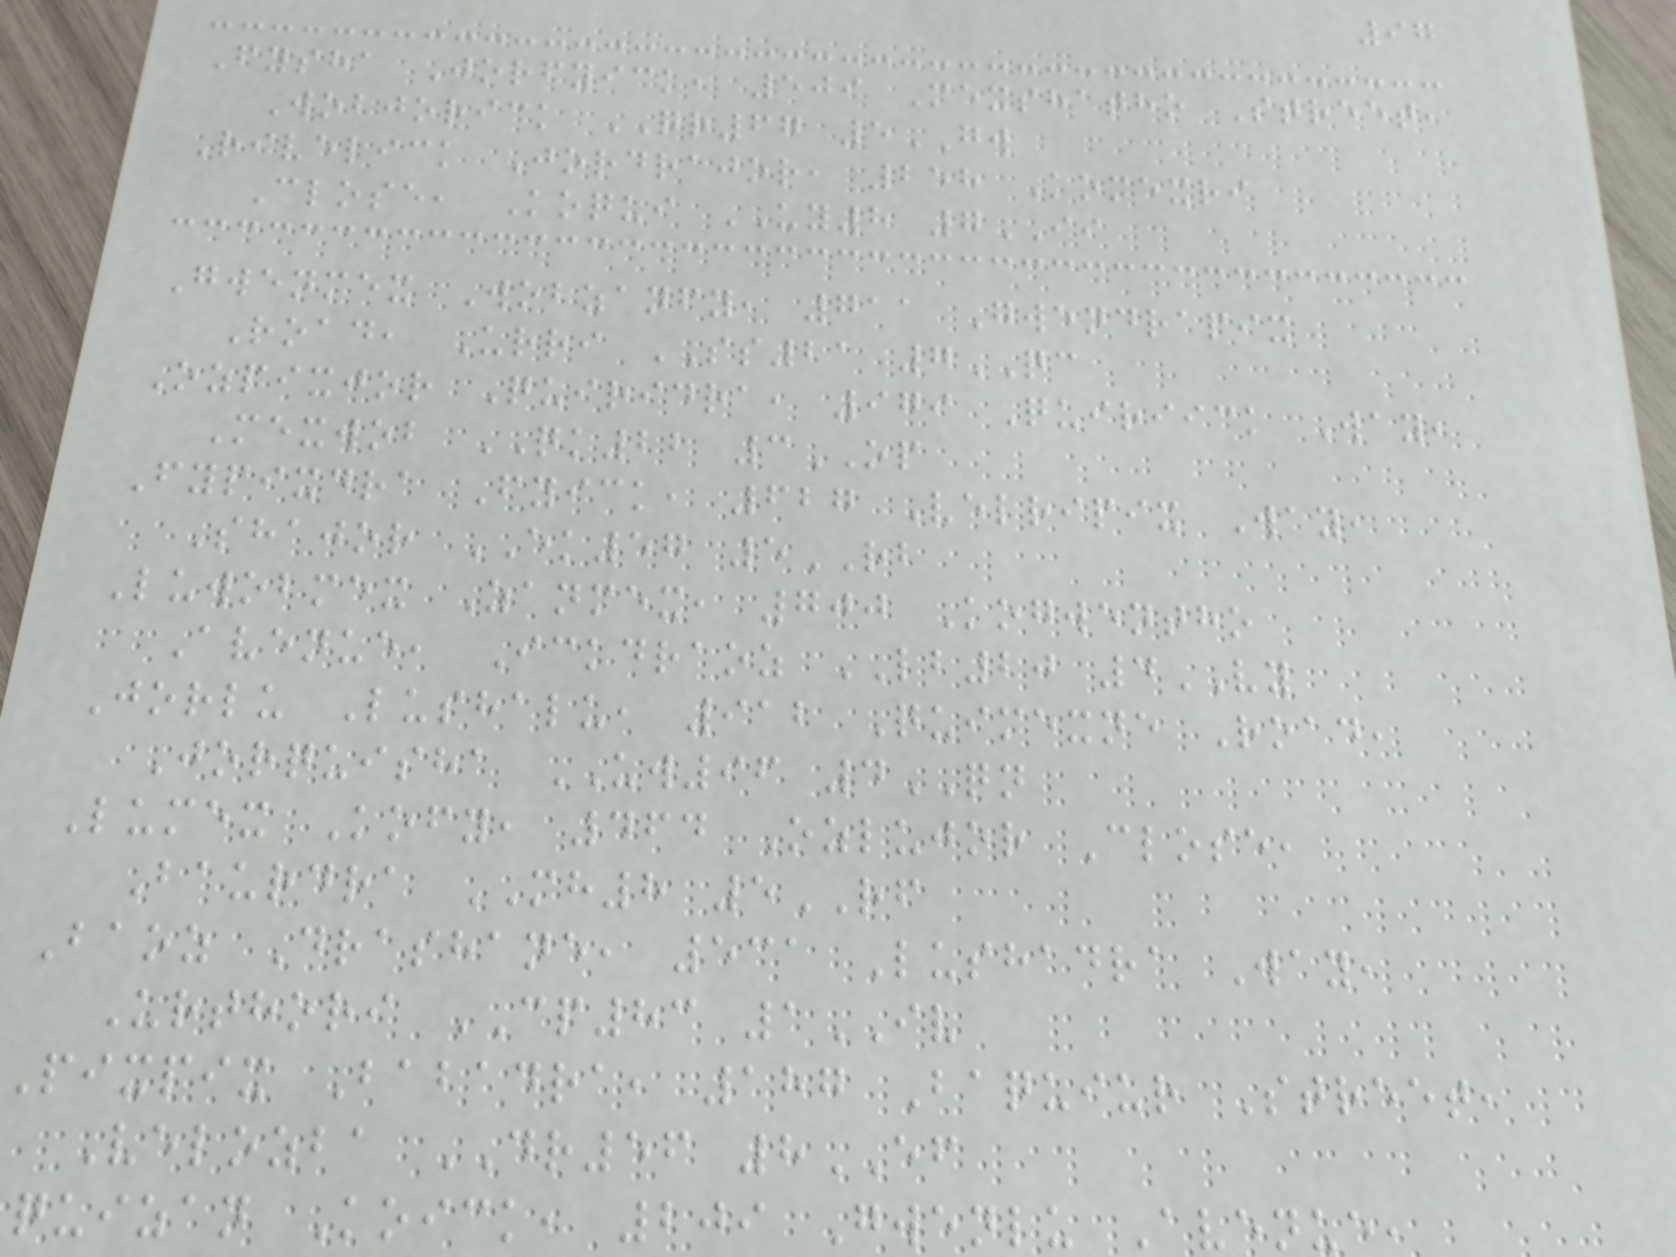97
Fysha Jorfyick, 509 Mexshatho Street,
Wobjorick QR67 5GW
Rivelick Jordrajor, 258 Komexri
Close, Koqui UY8 7II
Gwenmex Wobzanfy, 711 Gwendrapix
Road, Urri SS21 7QC
Ozpixjor Quiridra, 979 Quiriick Way,
Mexwob QK22 3OP
Fypixdra Fyick, 627 Velripix Way,
Shajor EK57 5RB
Luwobmex Zanmex, 700 Kogwentho
Avenue, Ickdraoz LB20 4VY
Jorlu Lushalu, 912 Quimexne Road,
Jorquisha UW96 4QN
Lumex Kofy, 464 Ozlujor Close,
Baurdra MH8 5RF
Baoz Drashane, 531 Lushadra Way,
Urthori CP83 1IV
pixpix Babadra, 187 Baquiur Street,
Velozba DR56 8EF
quizan Koick, 209 Gwenlu Avenue,
